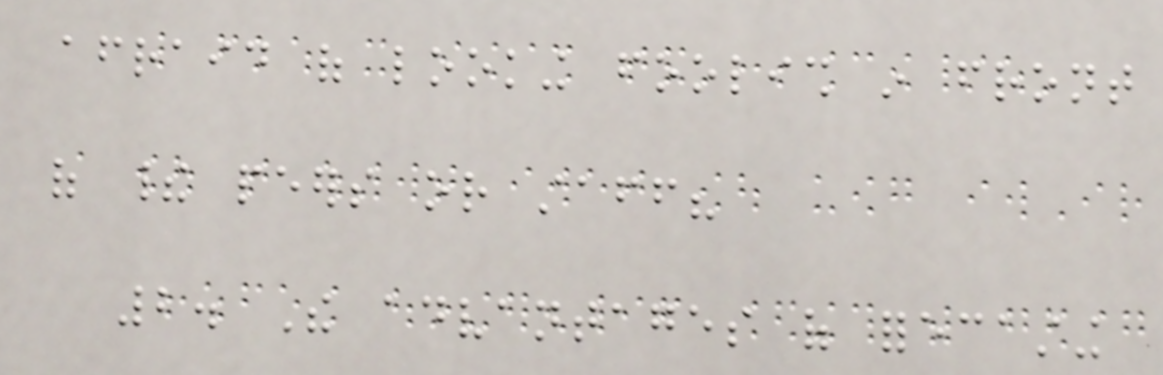afraid of looking foolish in front
of their peers or staff?
2. The advantages of forecasting
